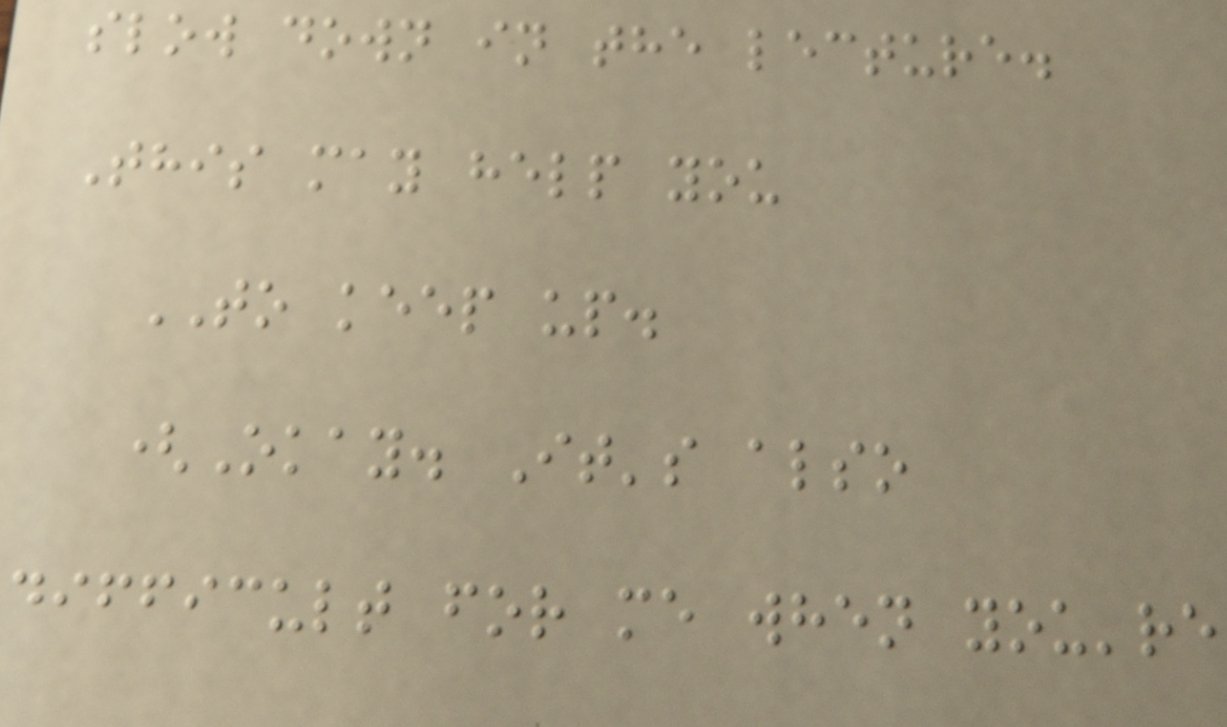slow down in the lecture.
This may help you
TO keep up.
(Okay. It's also
difficult for me when you're
